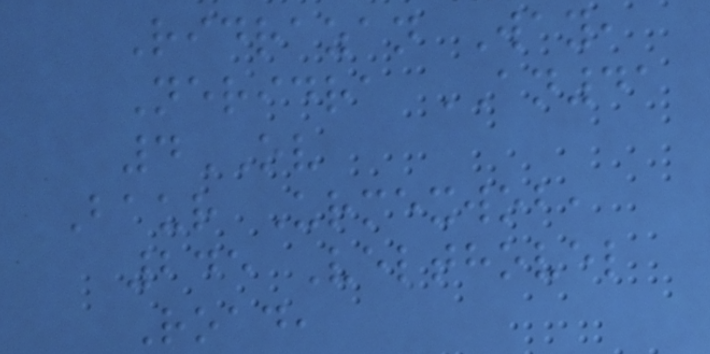Ridrazan Way,
Neridra AN41
4OV
Baur Urmexwob,
245 Velthovel
Road,
